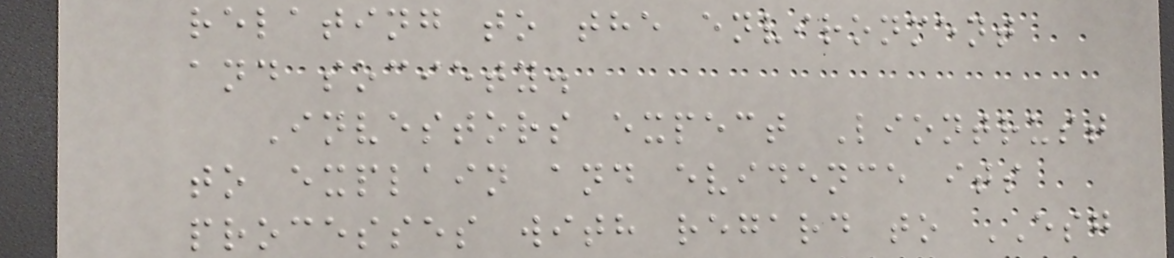relating to the environment
and society.
Investors expect Liontrust
to explain and evidence its
processes with regard to ESG
